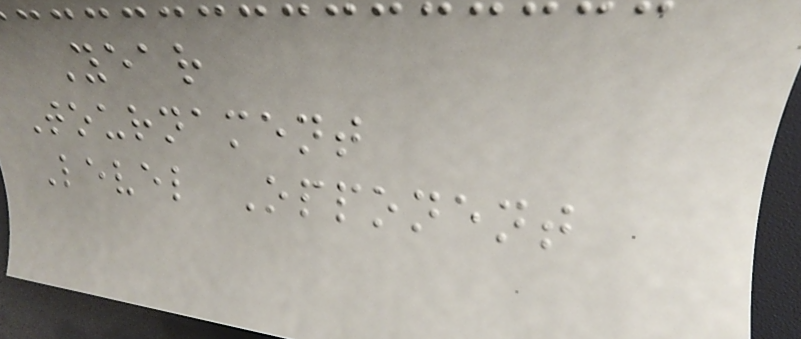Year
Tournament
Level Opponent
